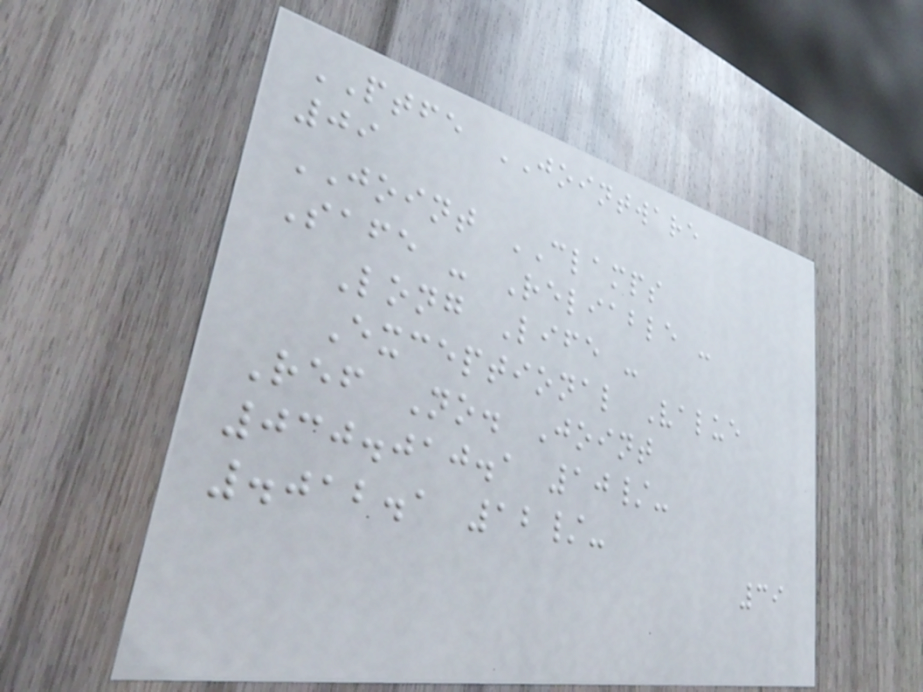PTFE JOINTWARE
09
JOINT CLAMPS
Safe - Reliable -
Long Life -
Exceptional Value
Ref No. Joint
030.010.1 10/-
.012.1 12/-
39
